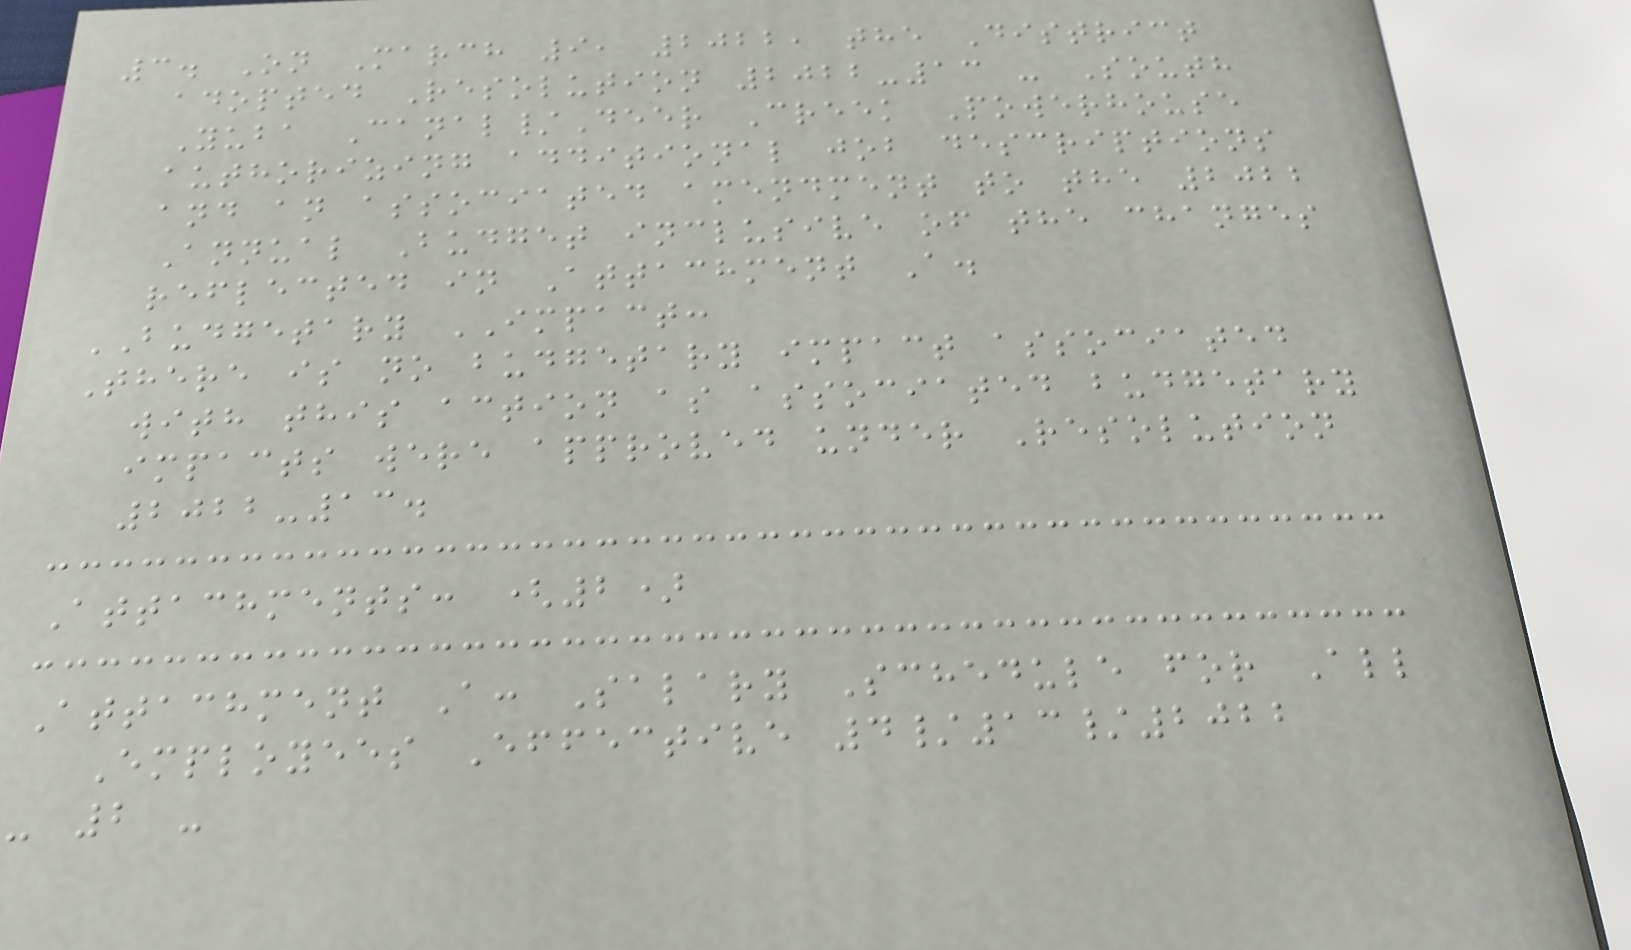3. On March 9, 2022, the District
adopted Resolution 2022-13 - South
Yuba Canal/Deer Creek Powerhouse
authorizing additional job descriptions
and an associated amendment to the 2022
Annual Budget inclusive of the changes
reflected in Attachment A.
BUDGETARY IMPACT:
There is no budgetary impact associated
with this action as associated budgetary
impacts were approved under Resolution
2022-13.
Attachments: (2)
Attachment A: Salary Schedule for All
Employees Effective 4/13/2022
- 2 -
